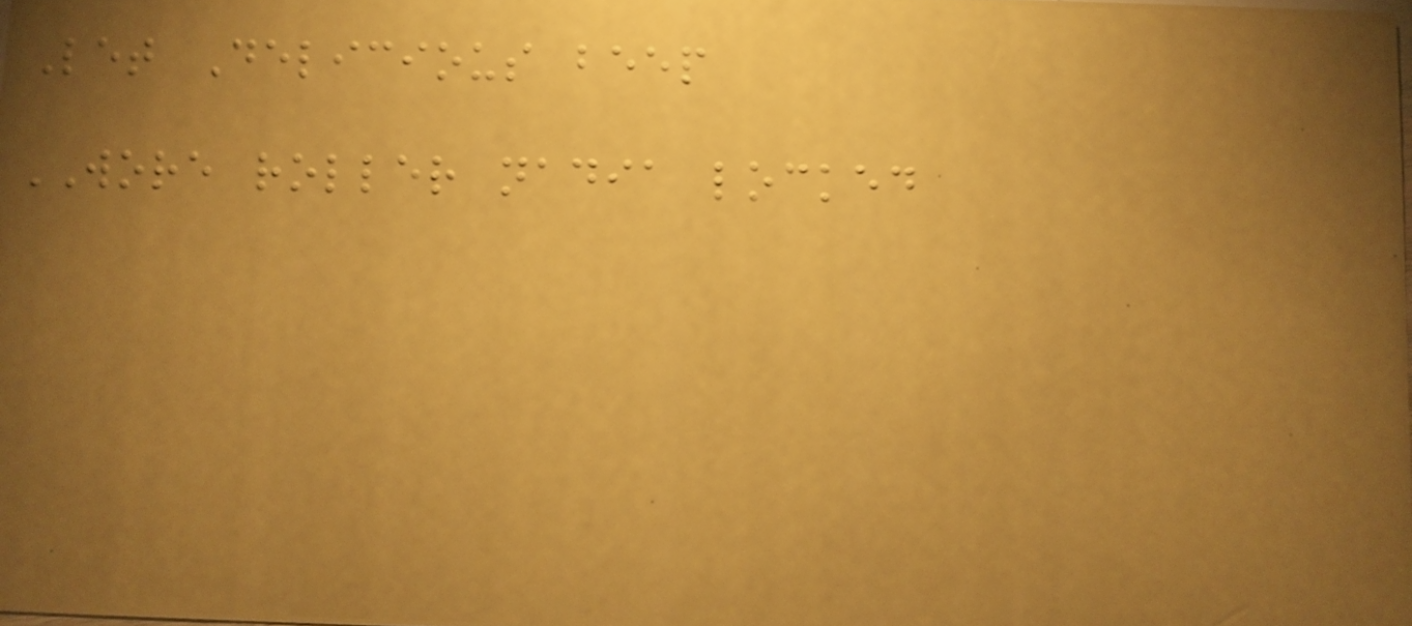Let Delicious beep
WORE roller nadia locked
